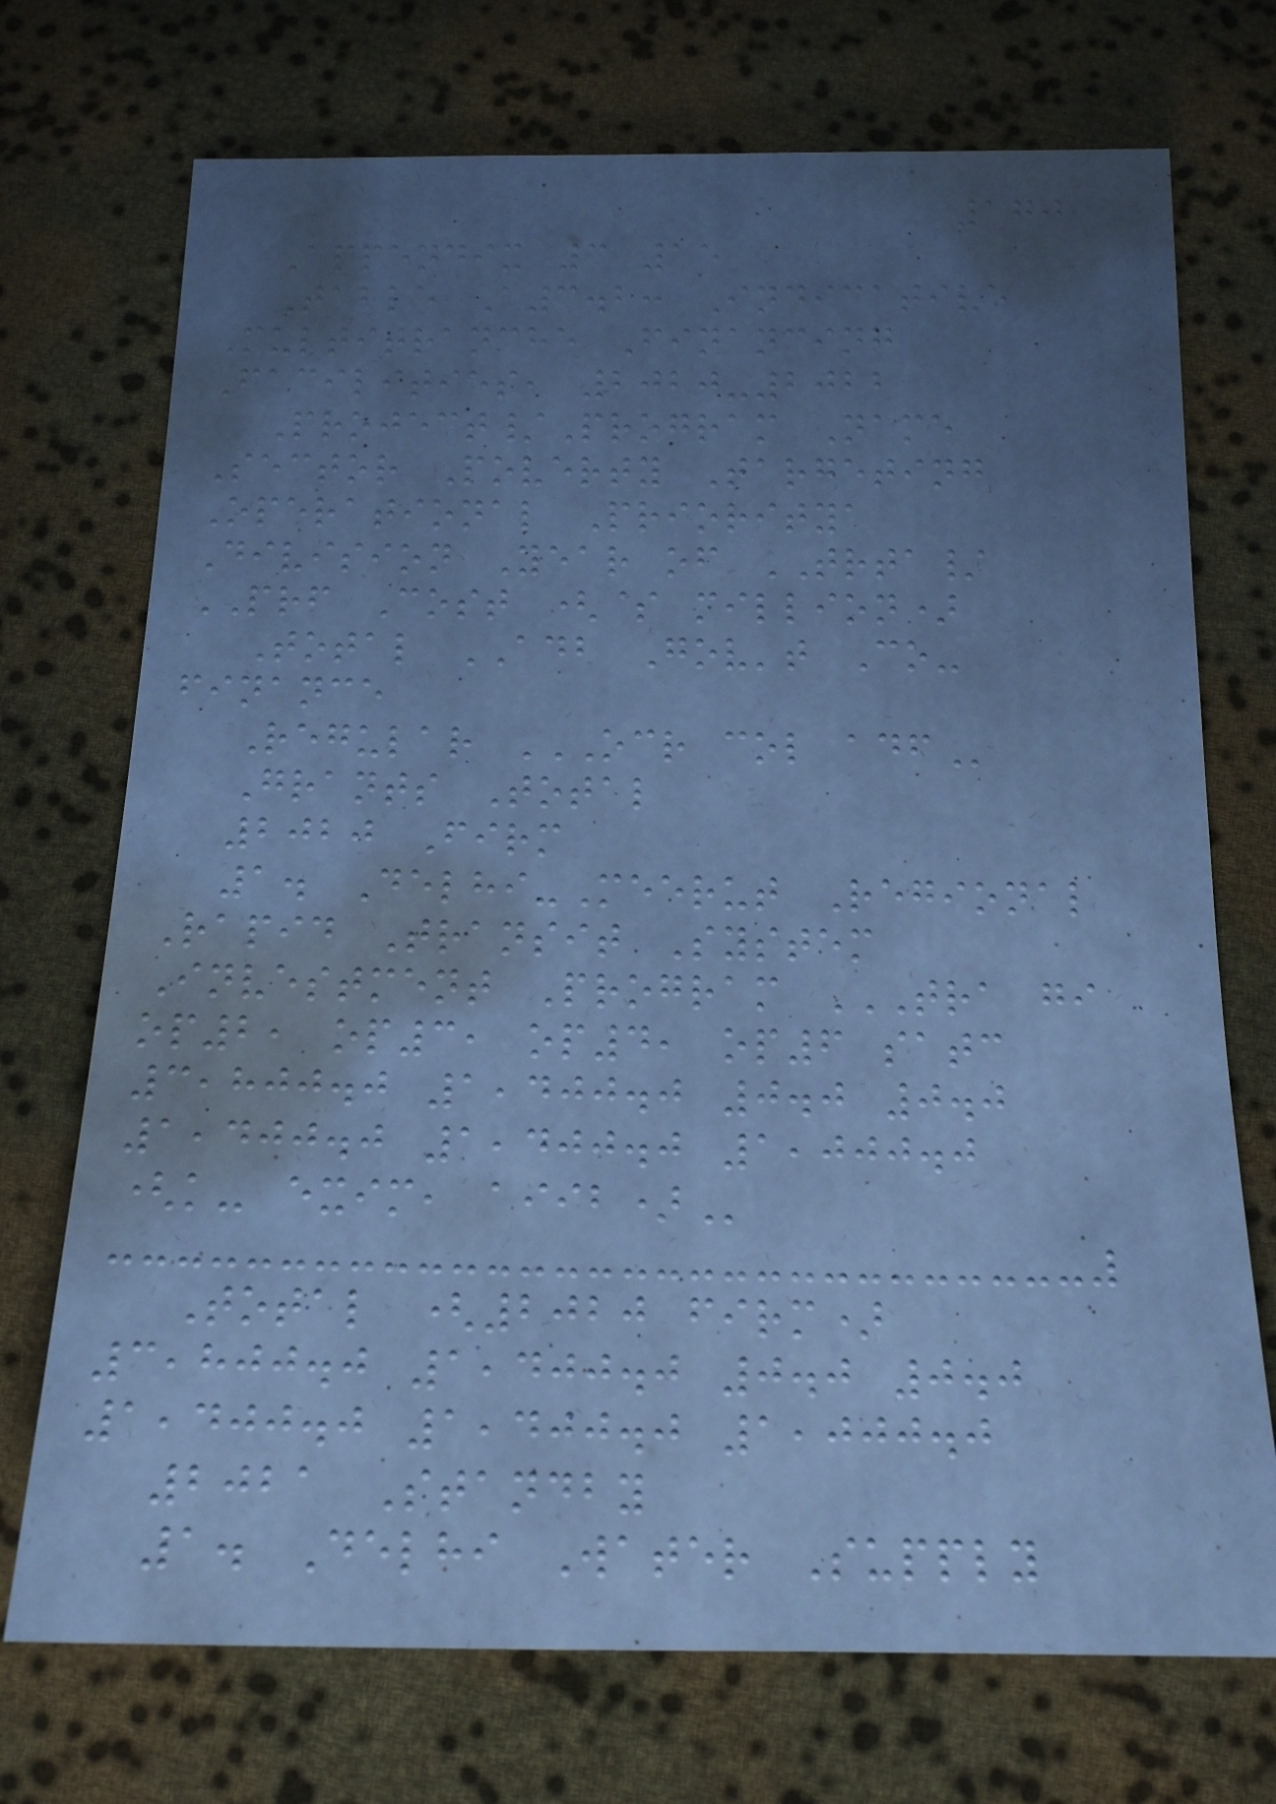170
Appendix 3 15
Table A3.2: Indicative
Multitranche Financing
Facilities, 2020-2022
Project/Program Name
Sector Poverty Targeting
Operational Prioritya
Division Year of TRTA/
PRF Cost ($ million)
Total ADB Gov't Co-
finance
Regular OCR COL ADF
Grants Total
2020 Firm
1. Delhi-Meerut Regional
Rapid Transit System
Investment Program TRA GI
OP2, OP3, OP4, OP6 SATC
3,800.0 1,400.0 0.0 0.0
1,400.0 1,400.0 1,000.0
(K- EXIM, AIIB)
Total (2020 firm)
3,800.0 1,400.0 0.0 0.0
1,400.0 1,400.0 1,000.0
2021 Standby
1. Delhi Water Supply
